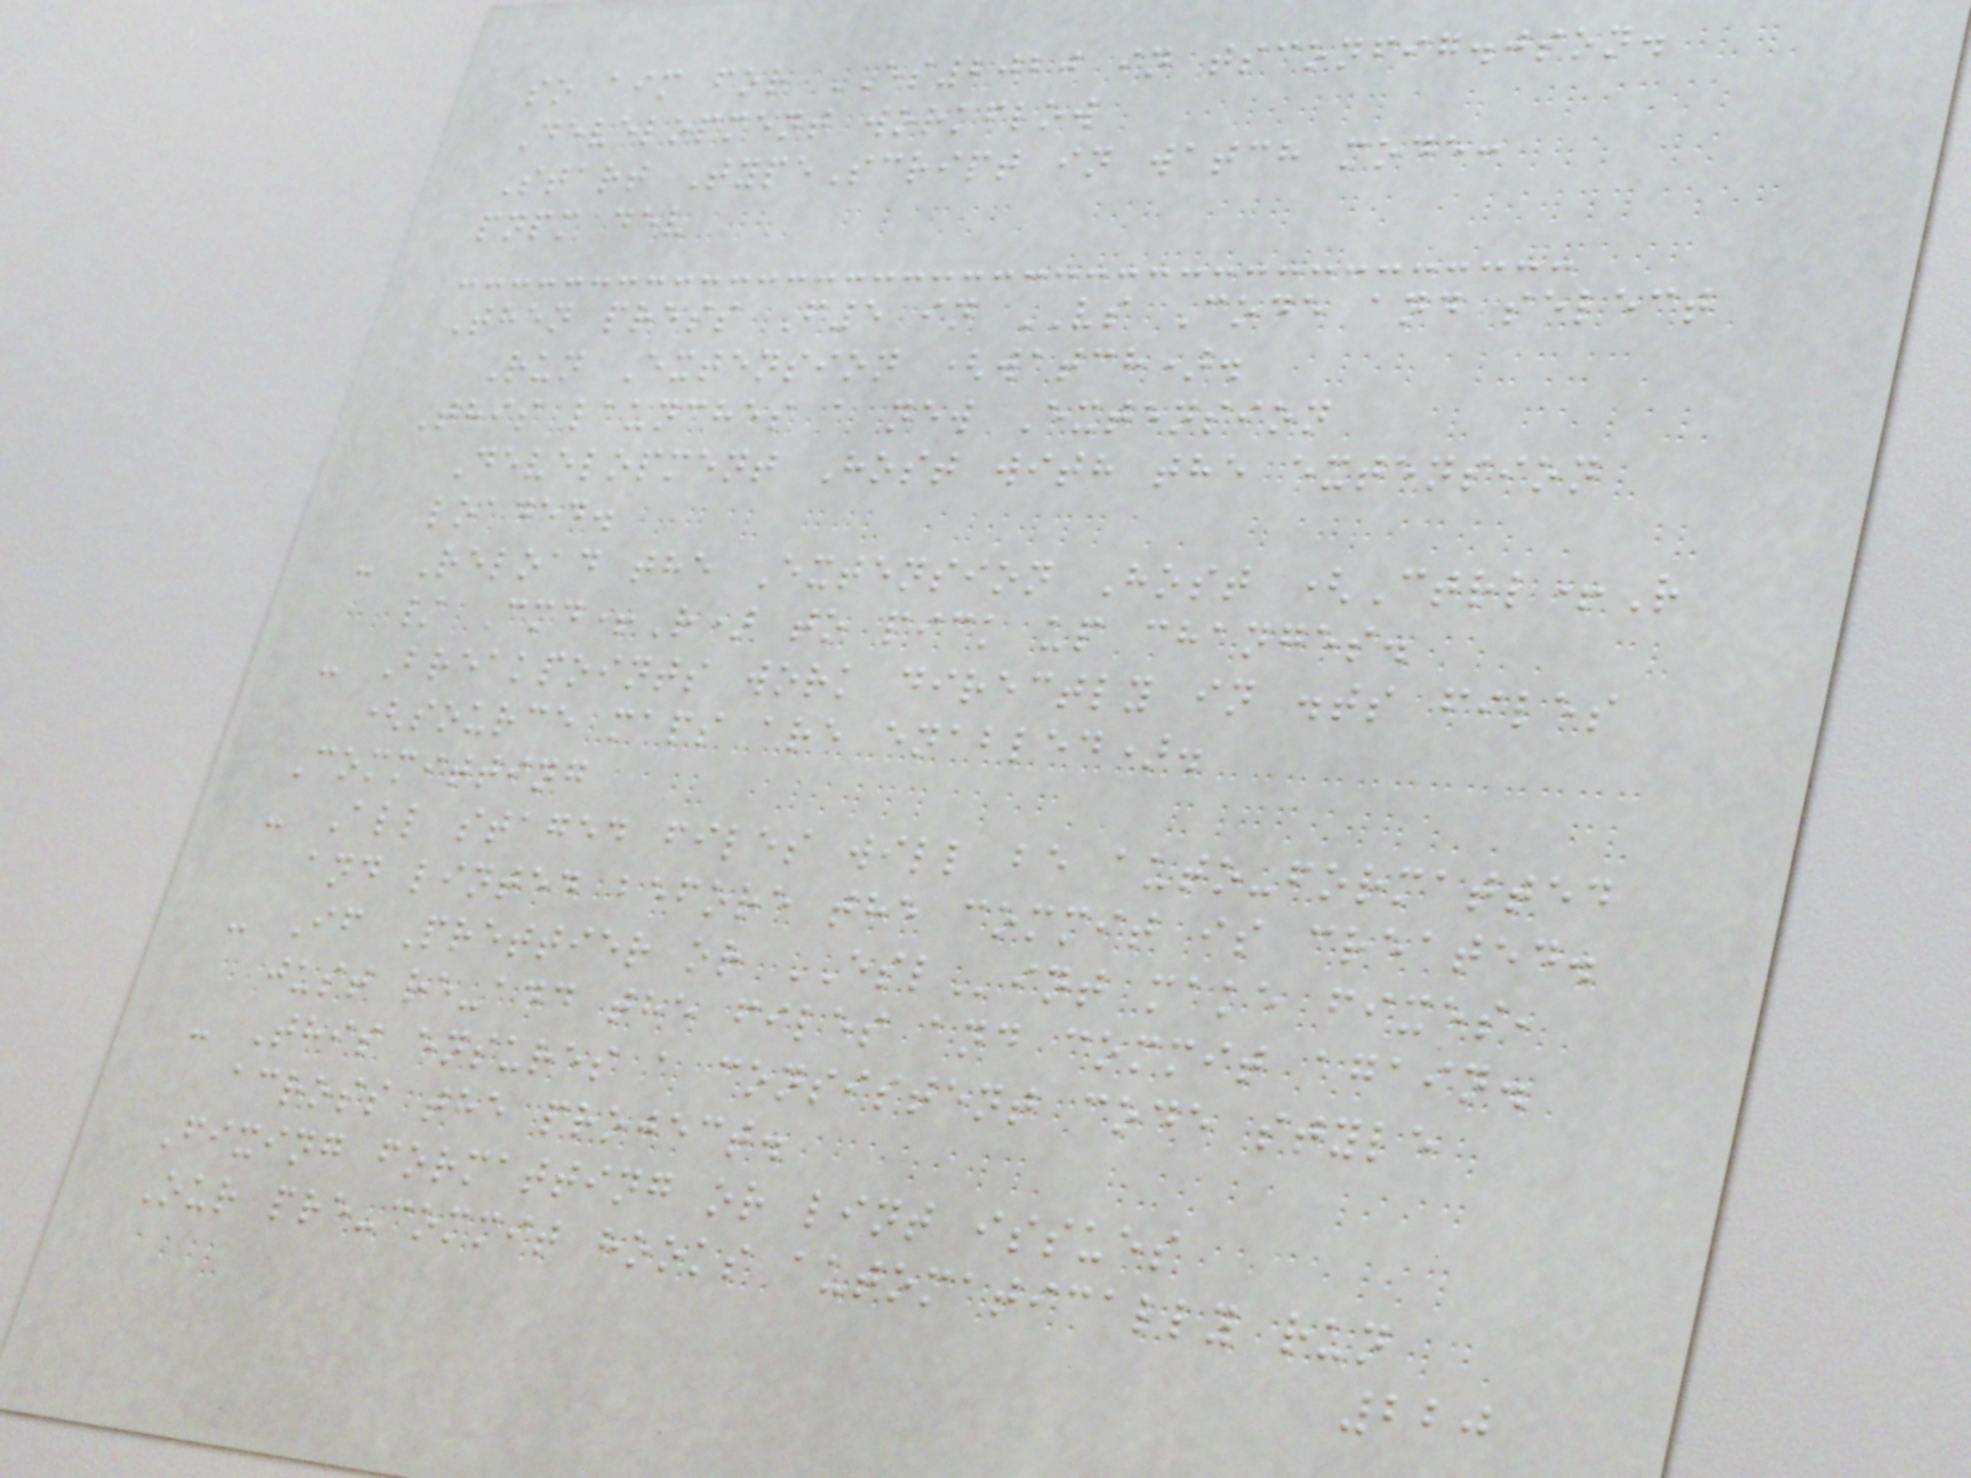so aim for ES2020 in tsconfig.json.
Development workflow
Start TypeScript in watch mode:
pnpm dev
Then press F5 in VS Code and select
Run Extension (watch).
This launches a new Extension
Development Host with the extension
loaded.
- Reload the Extension Host (Ctrl+R
/ Cmd+R) to pick up changes.
- Breakpoints work directly in .ts files
(source maps are enabled).
Committing
- All staged files will be auto-formatted
and linted before the commit is created.
- If Prettier or ESLint make fixes,
just re-add the files and commit again.
- This ensures a consistent code style
across the project.
Fixing formatting or lint issues
Our pre-commit hooks automatically run
220
